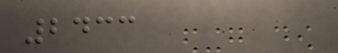2433
